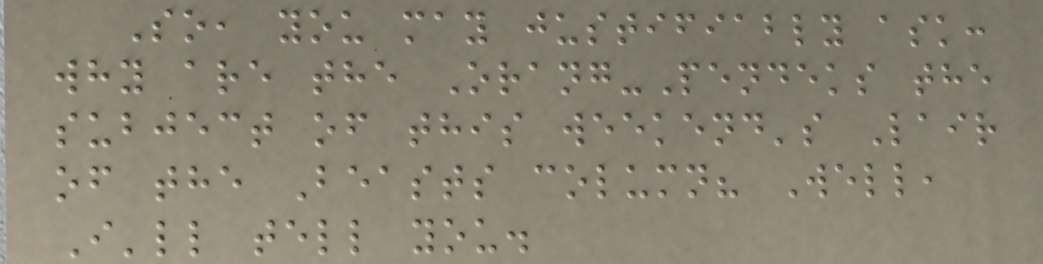So, you may justifiably ask:
why are the Orang-Pendeks the
subject of this weekend's Lair
of the Beasts column? Well,
I'll tell you.
